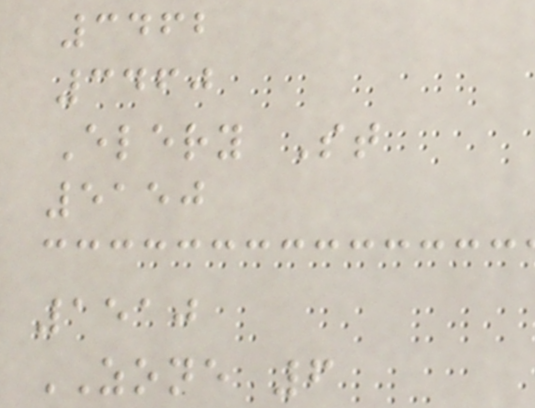3462
3460
Elery St
5150
1510
ZONE 6
